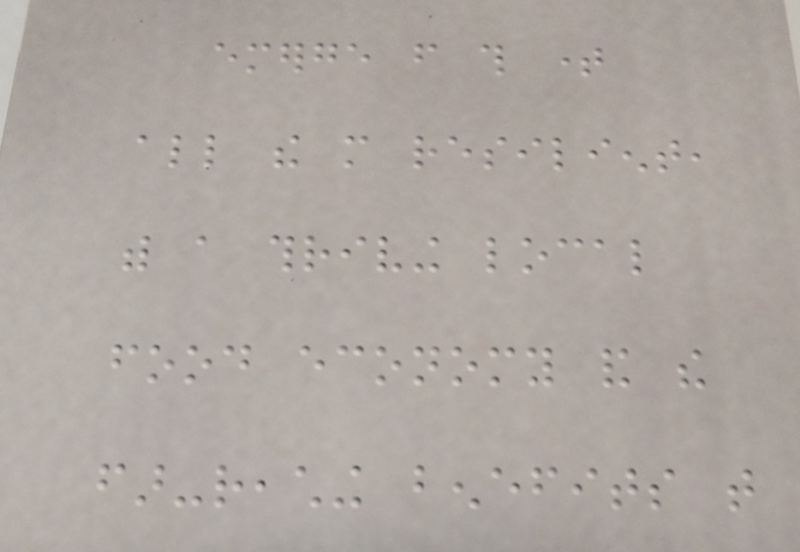emerge from this time
all the more resilient,
with a thriving local
food economy and the
far-reaching benefits that
